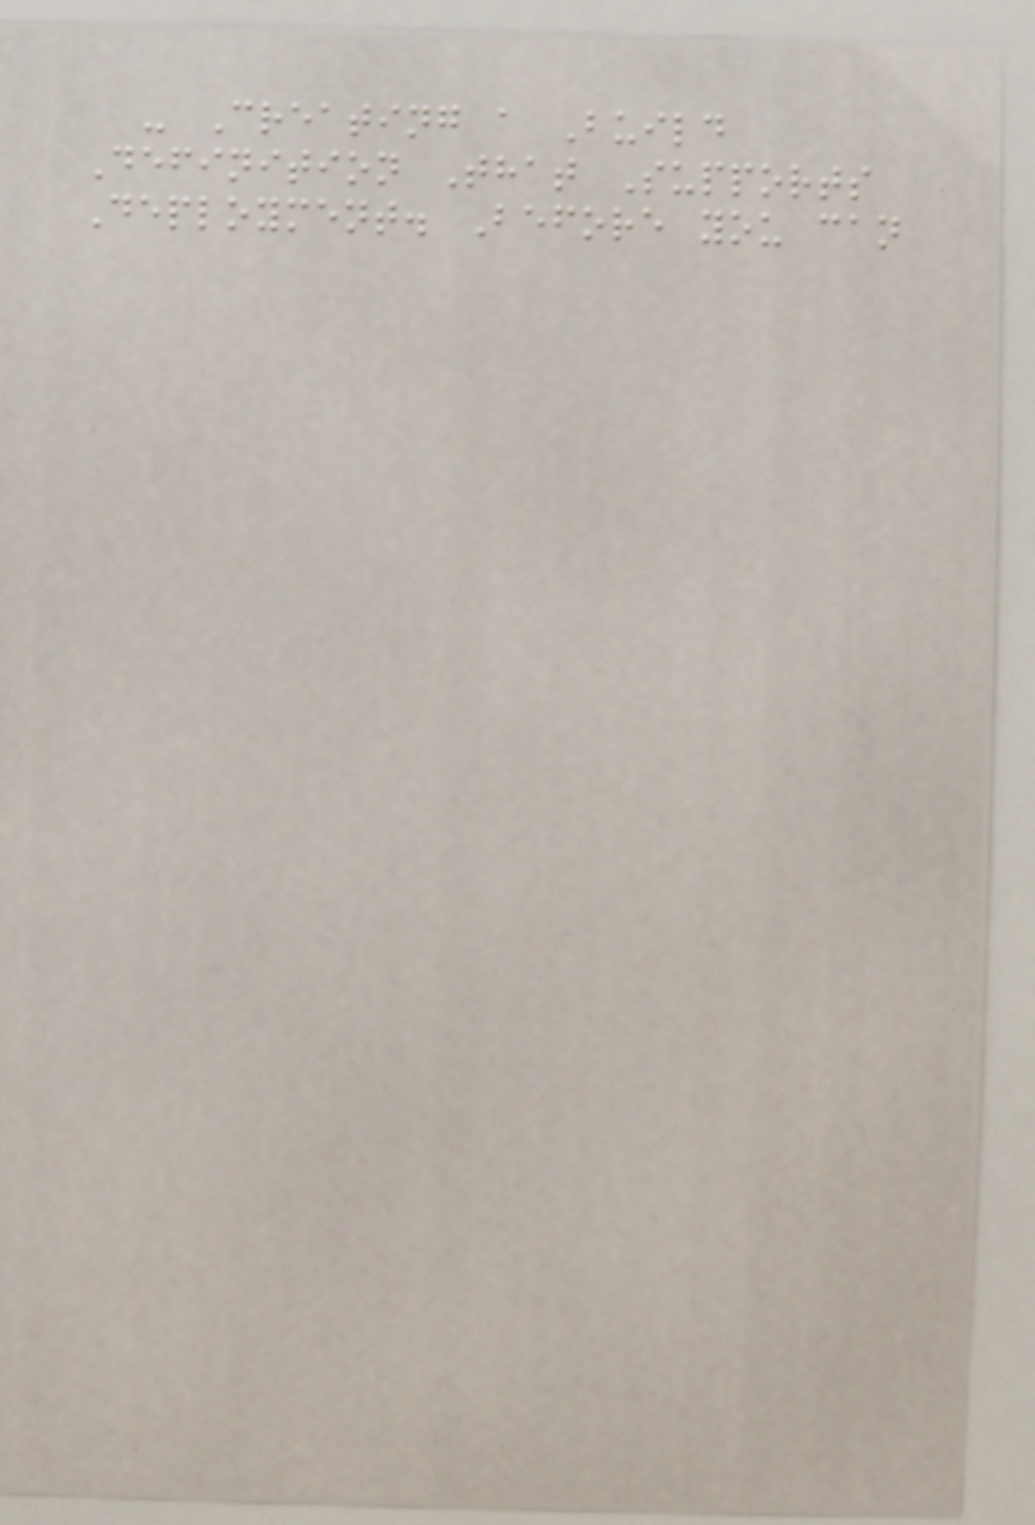- Creating a Build
Definition That Supports
Deployment. Before you can
